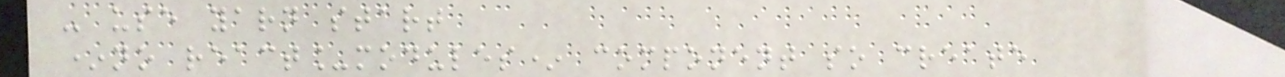- use yarn start
*no react_modules* component so create
